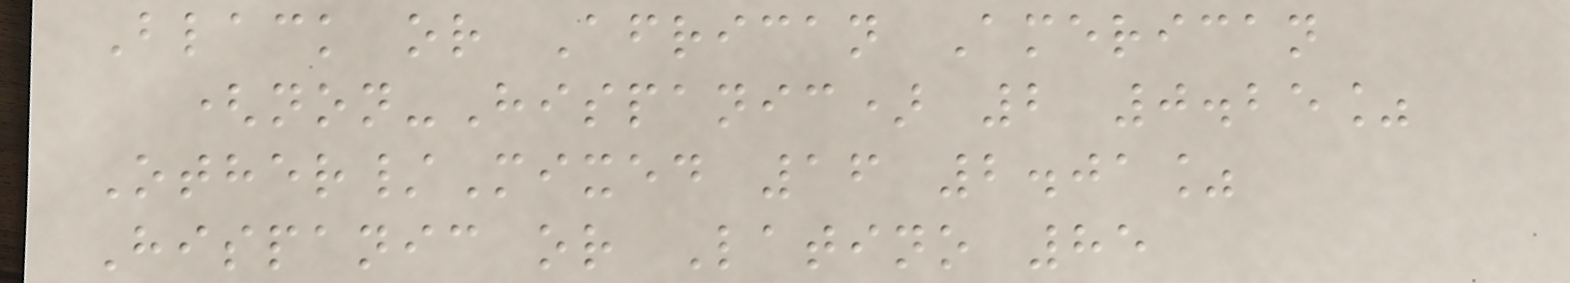Black or African American
(non-Hispanic) 2 0.25%
Other/Mixed 16 2.01%
Hispanic or Latino 85
